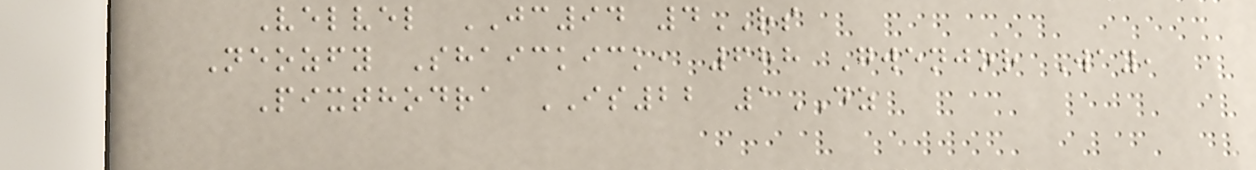Velvel JC94 4RS
Neozfy Shaickick, 688 Gwenjor Way,
Pixthodra IS22 1DZ
